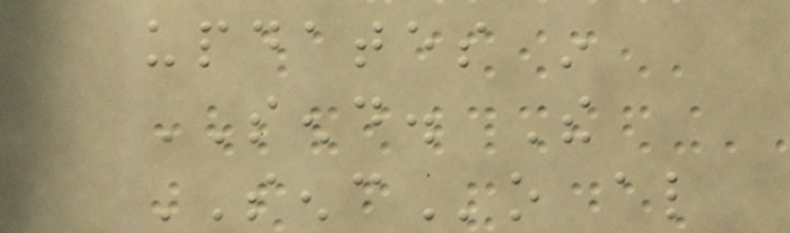updates in
SEND. The
SENCo also
